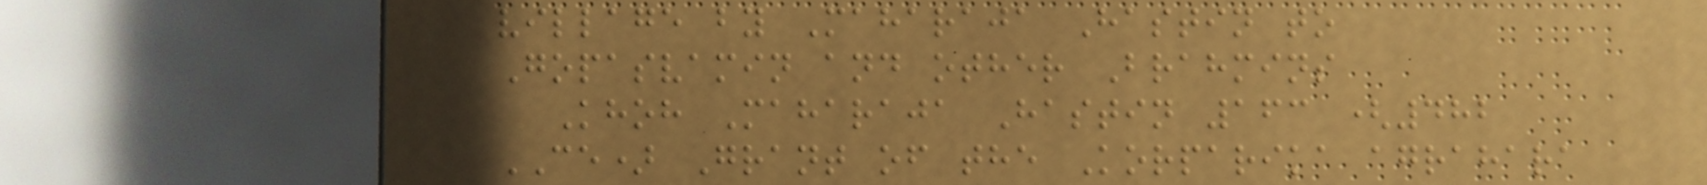village by Maharaja Hastin to
Gopasvamin and other Brahmins
Khoh Maharaja Hastin 163 (482
CE) Grant of the Korparika agrahara
